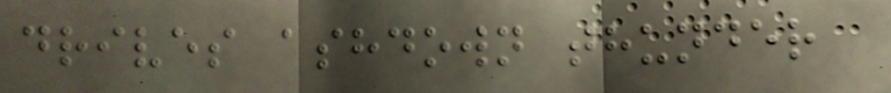drives ashdown thunder
